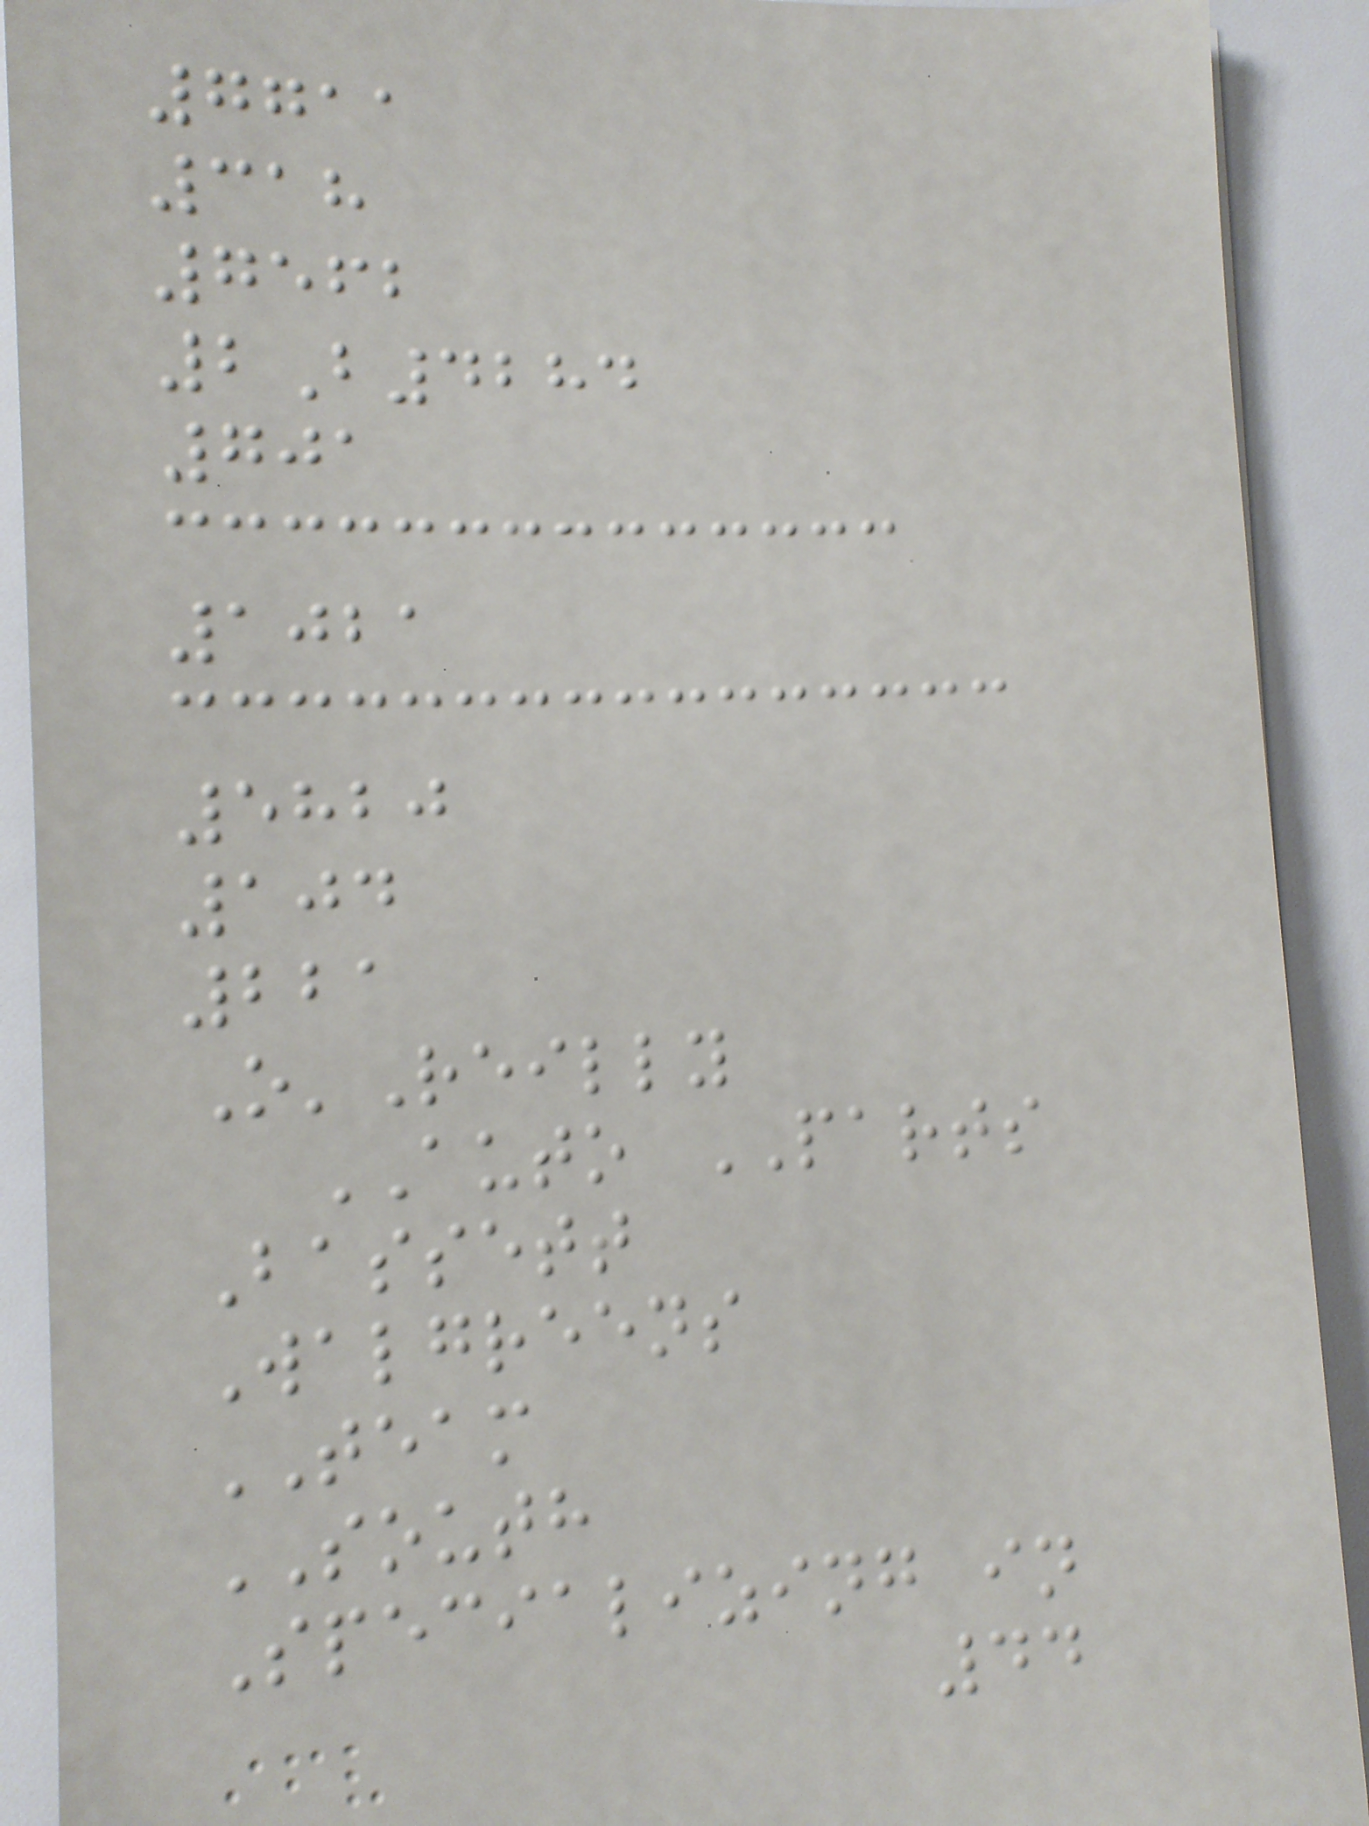7711
318
7562
2B4284
701
1021
5820
104
221
O'Reilly
AUTO PARTS
Bassett
Walgreens
TEAM
SOUTH
Specializing in
44
